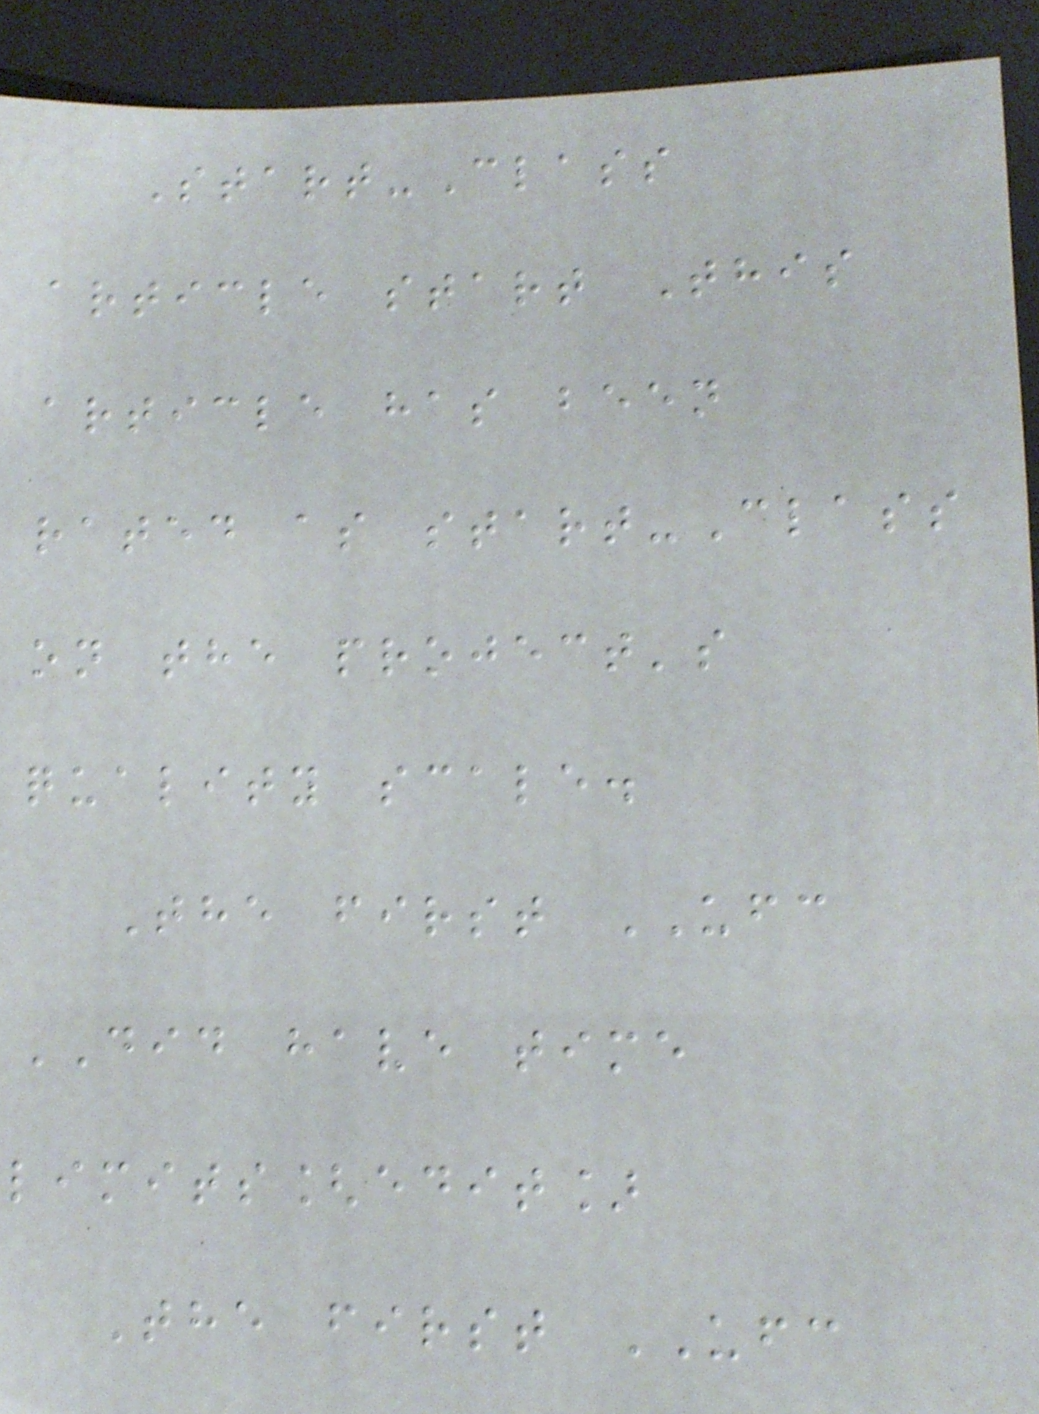Start-Class
article start This
article has been
rated as start-Class
on the project's
quality scale.
The first UFC
DID have time
limits[edit]
The first UFC
